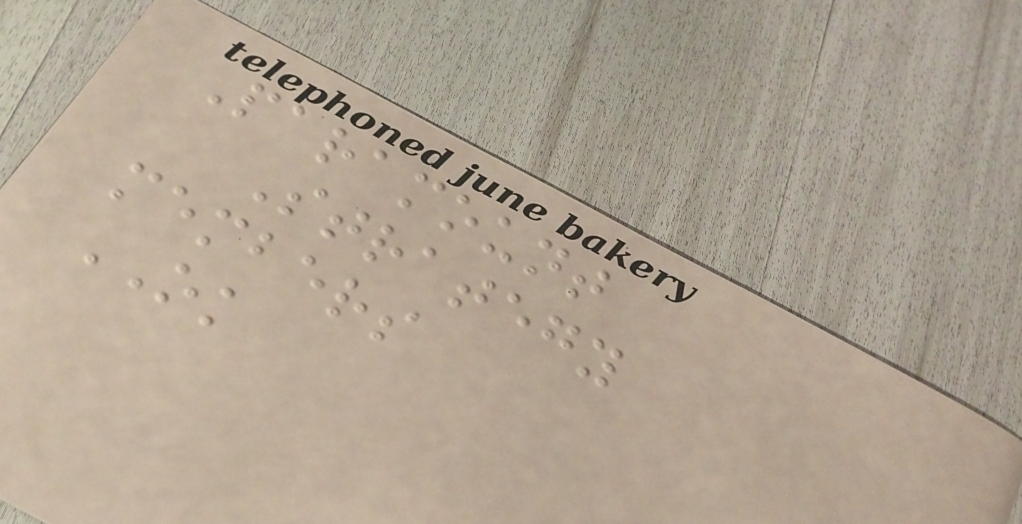Paramount
Strategy
members
OK
